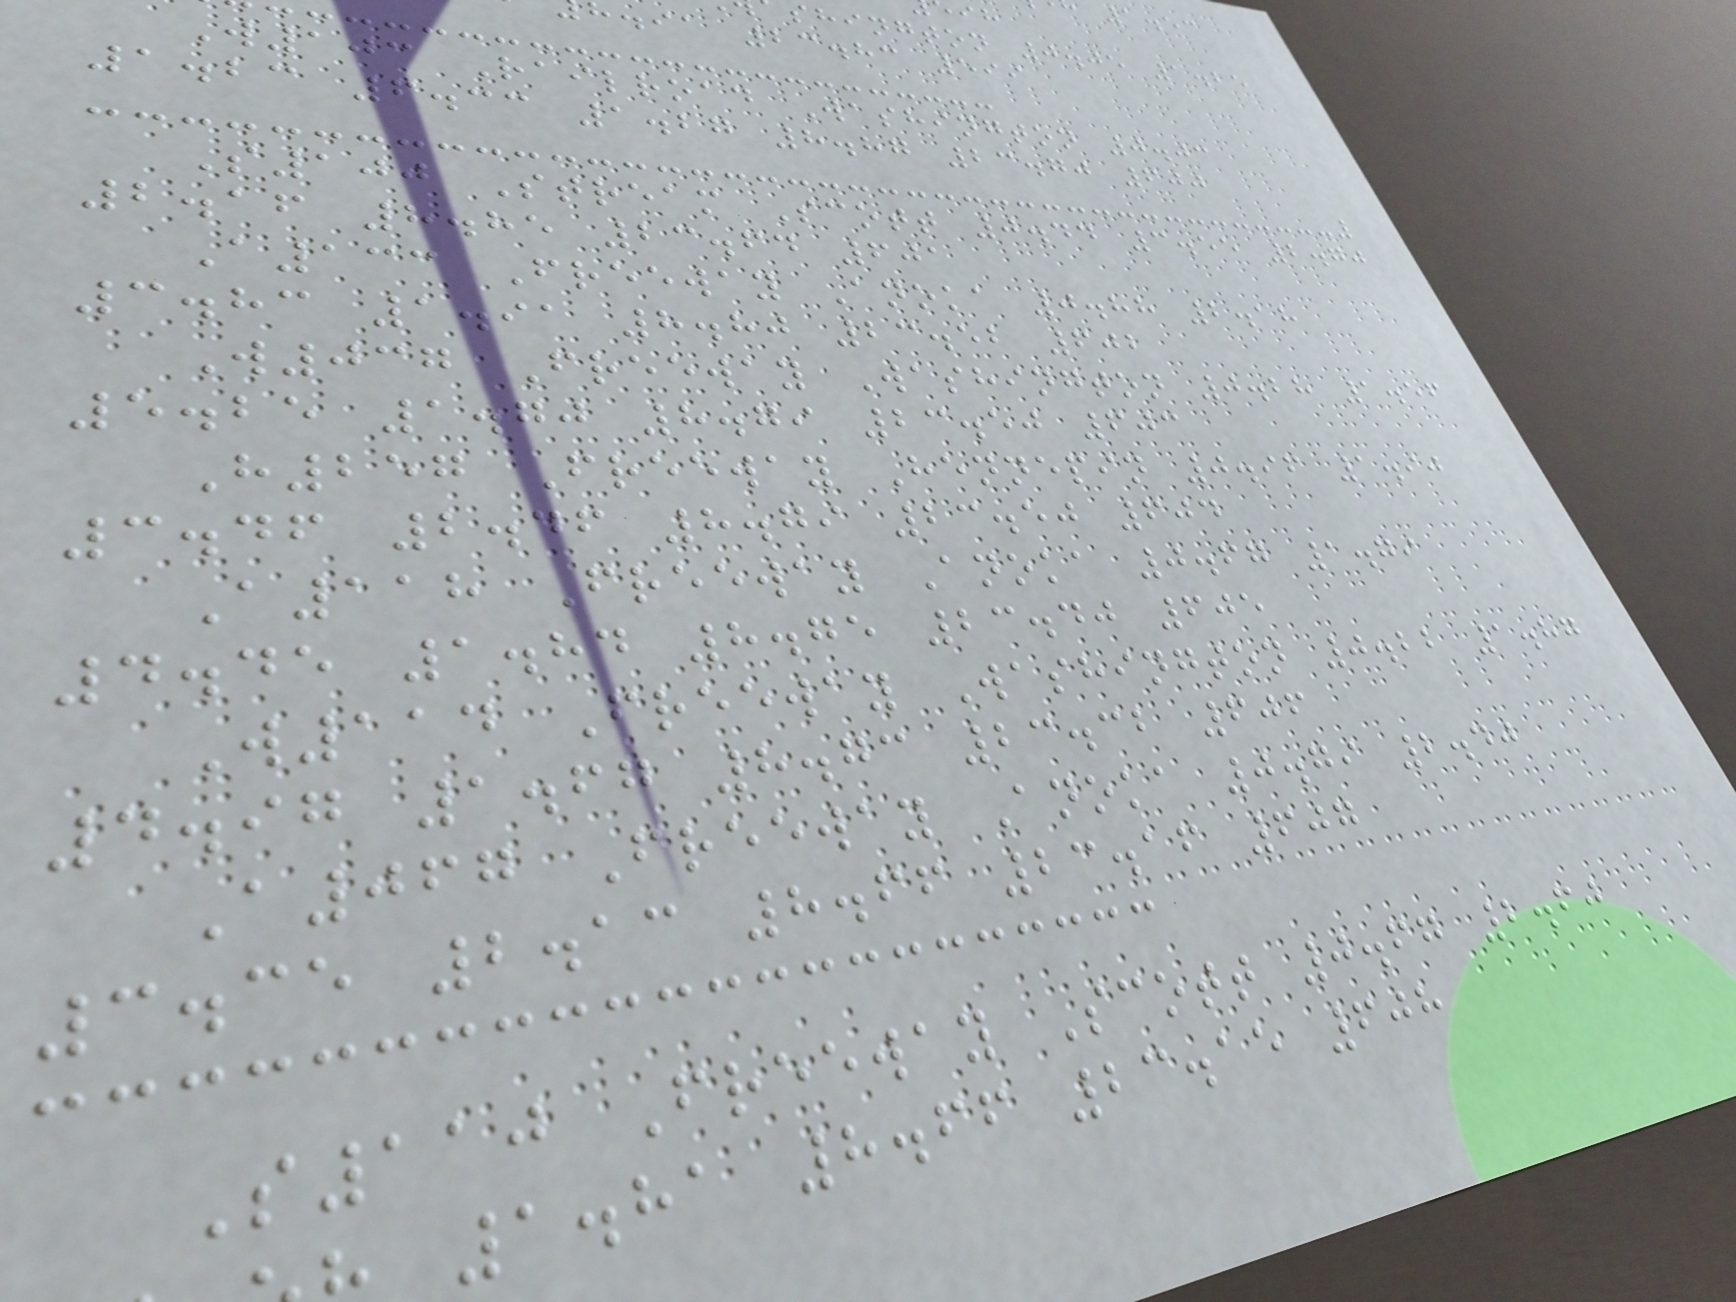shington 0.05 1.25
.ia 23.83 599
W103 Railroad Washington 0.03
1.23 6.33 1.27 8.87 23.70 600
S100 Stream Scott 0.44 3.55 2.70
2.16 8.85 23.64 601
A133 Freeway Anoka 0.88 2.18
3.83 1.91 8.80 23.52 602
W037 Freeway Washington 0.28 1.56
5.25 1.70 8.79 23.50 603
H257 Freeway Hennepin 0.96 1.90
3.46 2.46 8.79 23.50 604
A118 Freeway Anoka 0.67 1.79
4.45 1.84 8.75 23.40 605
W114 Freeway Washington 0.22 1.87
4.97 1.67 8.73 23.32 606
A067 Freeway Anoka 0.79 2.40
3.35 2.13 8.66 23.16 607
S110 Freeway Scott 0.67 2.60
1.81 8.66 23.15 608
